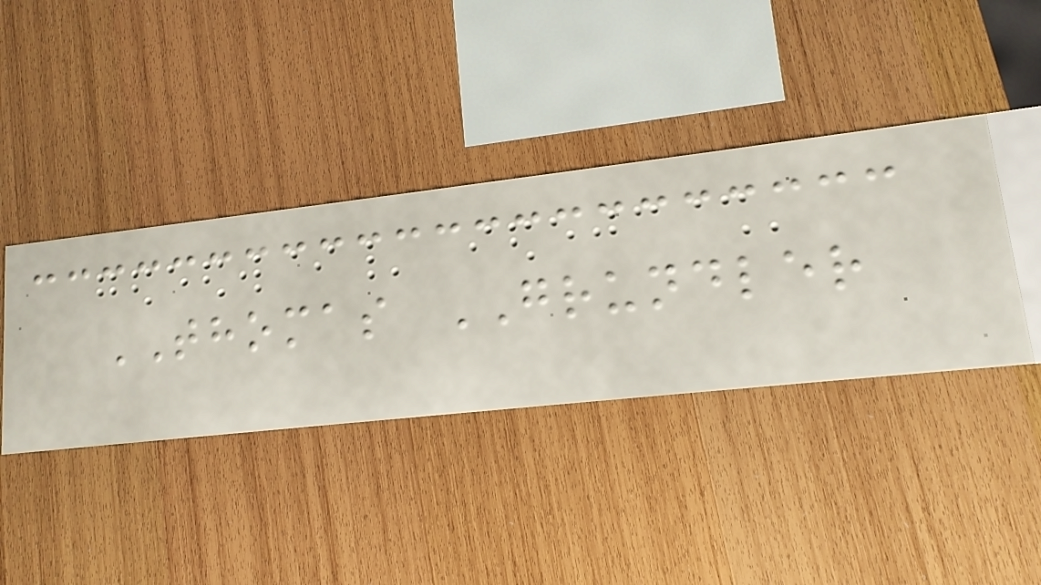THOMAS GRUNDLER
